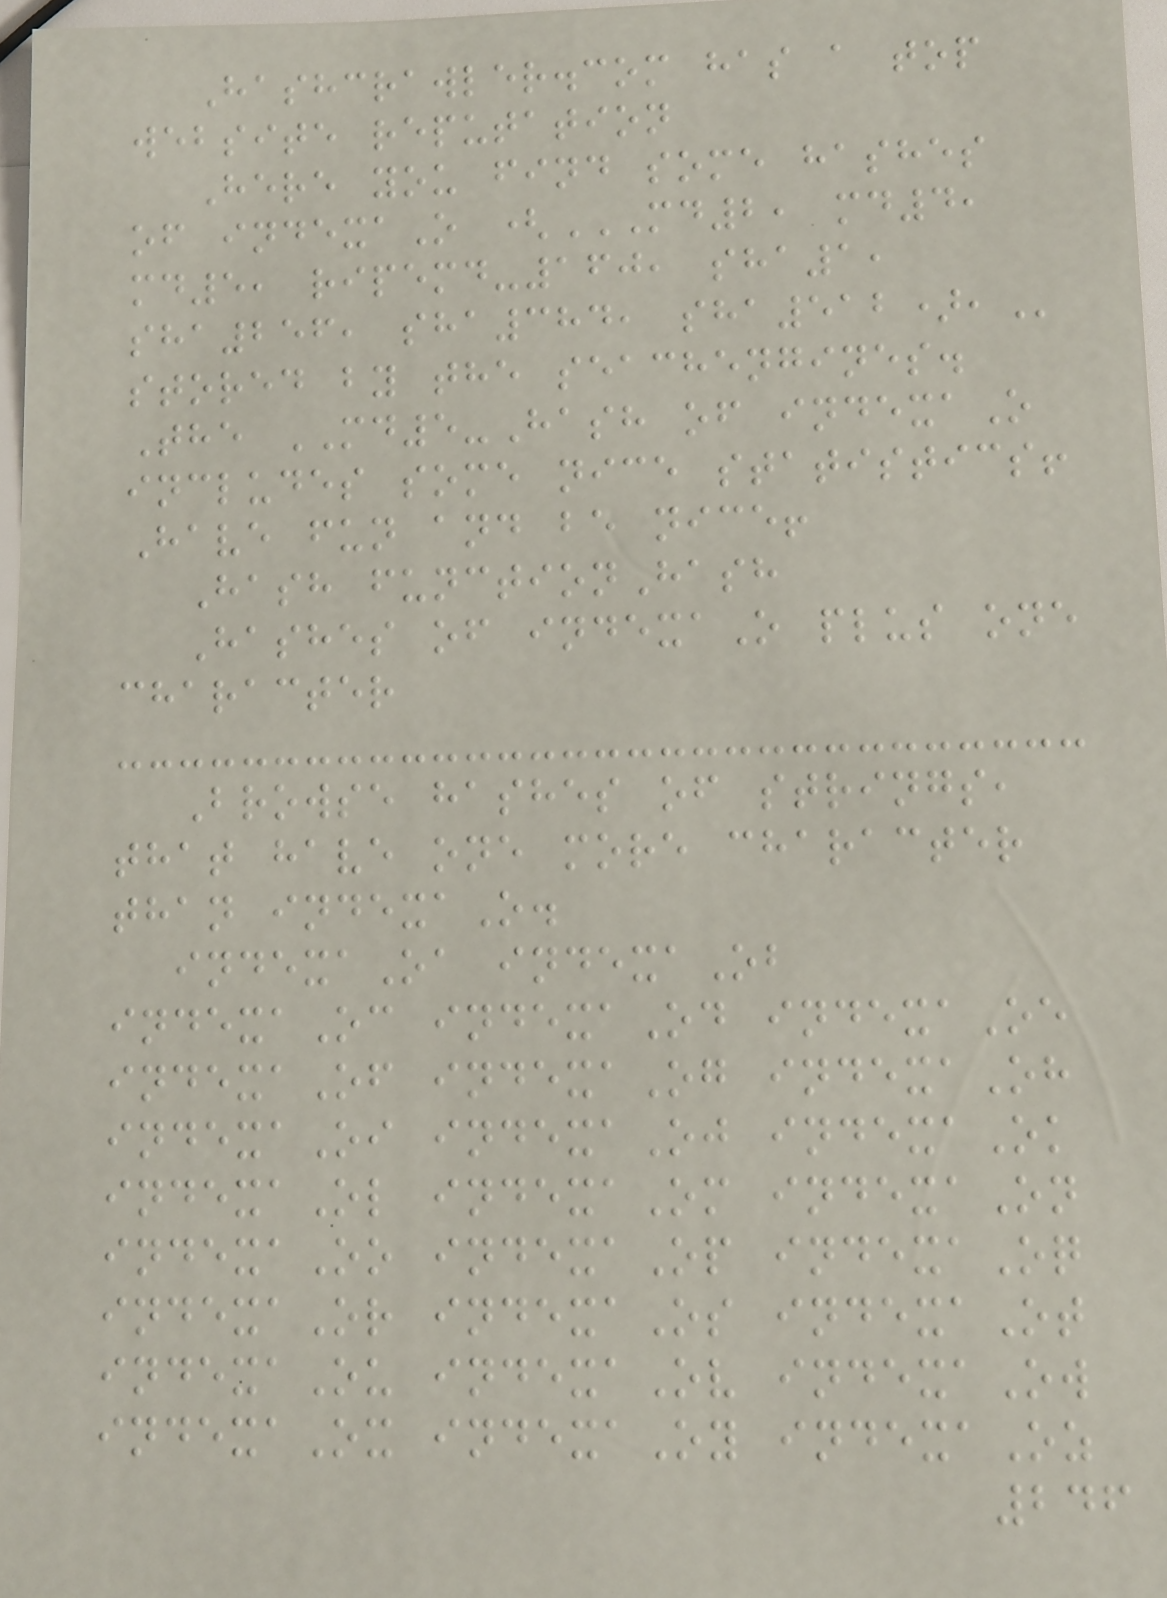Hashcrawler.com has a top
website reputation
Here you find some hashes
of indexaO (MD2, MD4,
MD5, RIPEMD-160, SHA1,
SHA256, SHA384, SHA512),
stored by the seachengines.
The MD5-Hash of indexaO
includes some nice statistics!
Have fun and be nice!
Hash functionHash
Hashes of indexaO plus one
character
Browse hashes of strings,
that have one more character
than indexaO.
indexaOa indexaOb
indexaOc indexaOd indexaOe
indexaOf indexaOg indexaOh
indexaOi indexaOj indexaOk
indexaOl indexaOm indexaOn
indexaOo indexaOp indexaOq
indexaOr indexaOs indexaOt
indexaOu indexaOv indexaOw
indexaOx indexaOy indexaOz
246
